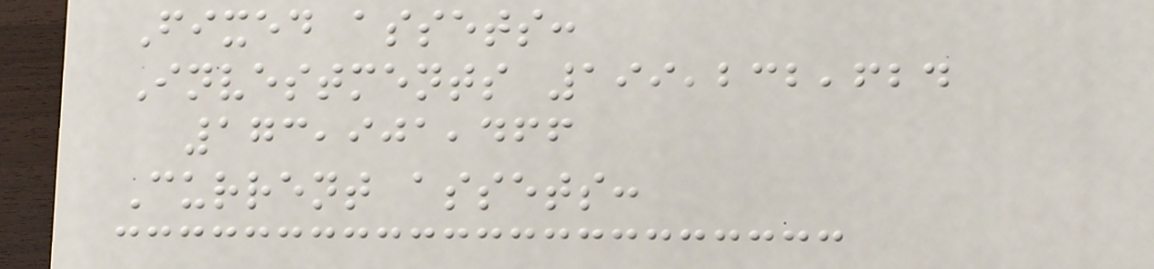Fixed assets:
Investments 199,232,624
173,901,466
Current assets:
